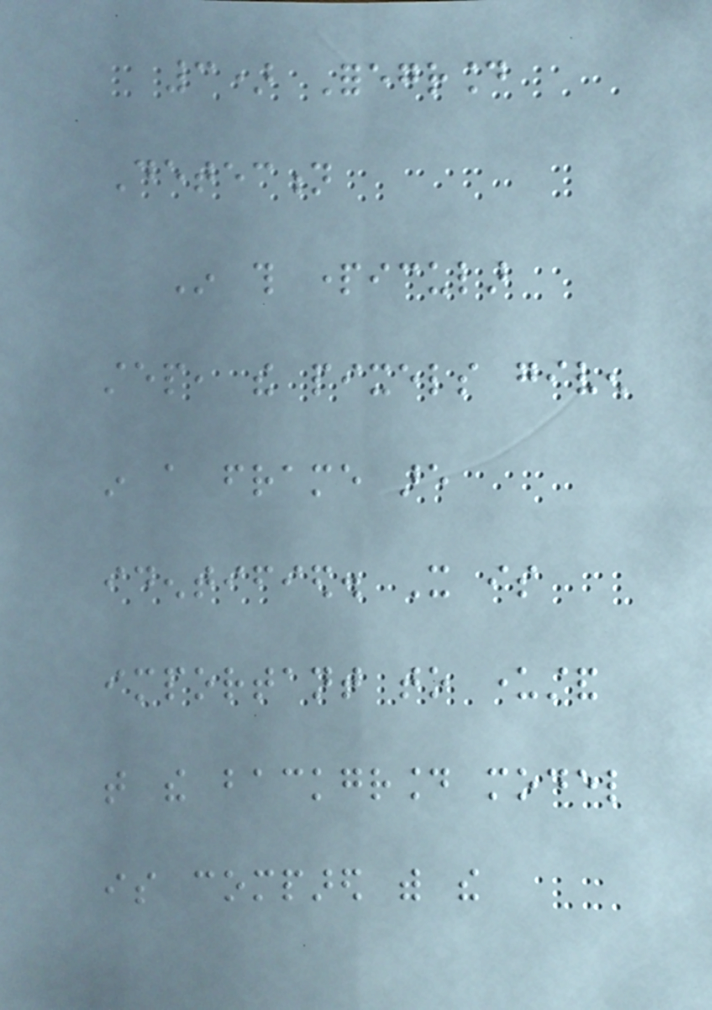3) Foreground
Detection
In this particular
step, the pixels given
in a frame are
identified. It is
important to understand
that the background model
is compared with the
